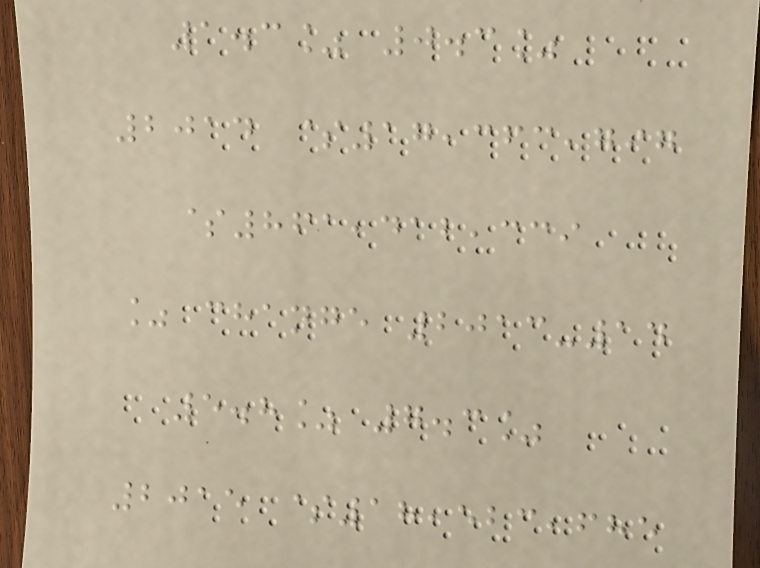1.3% 0.3%
2014 $17,363,797
$861,412,339
% change 2013-14
5.8% 7.3%
2015 $18,523,685
